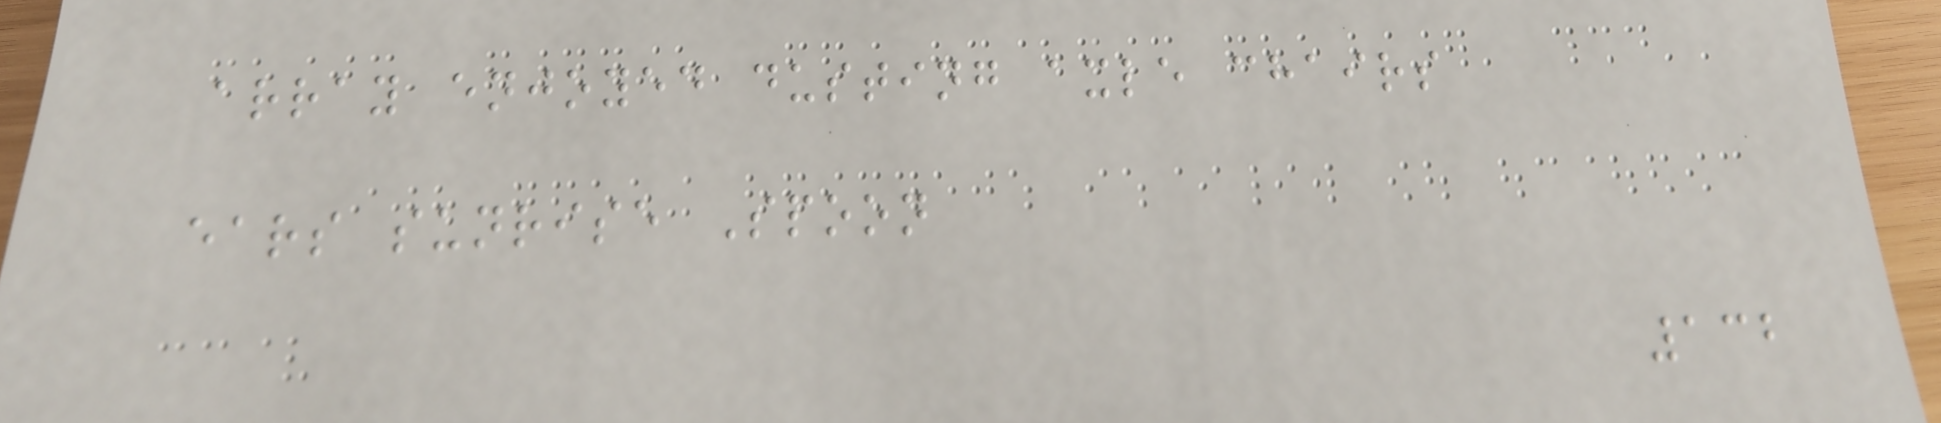array enjoyed dusting axle chairs
ears sunrise Spoon
132
